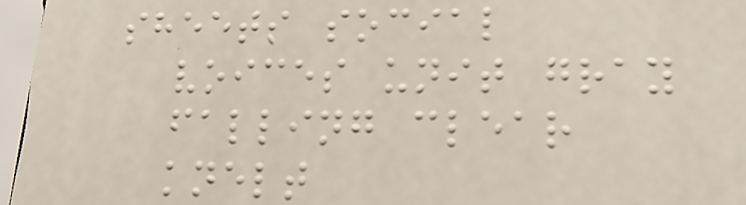sheets social
voices unit gray
falling clear
knelt
